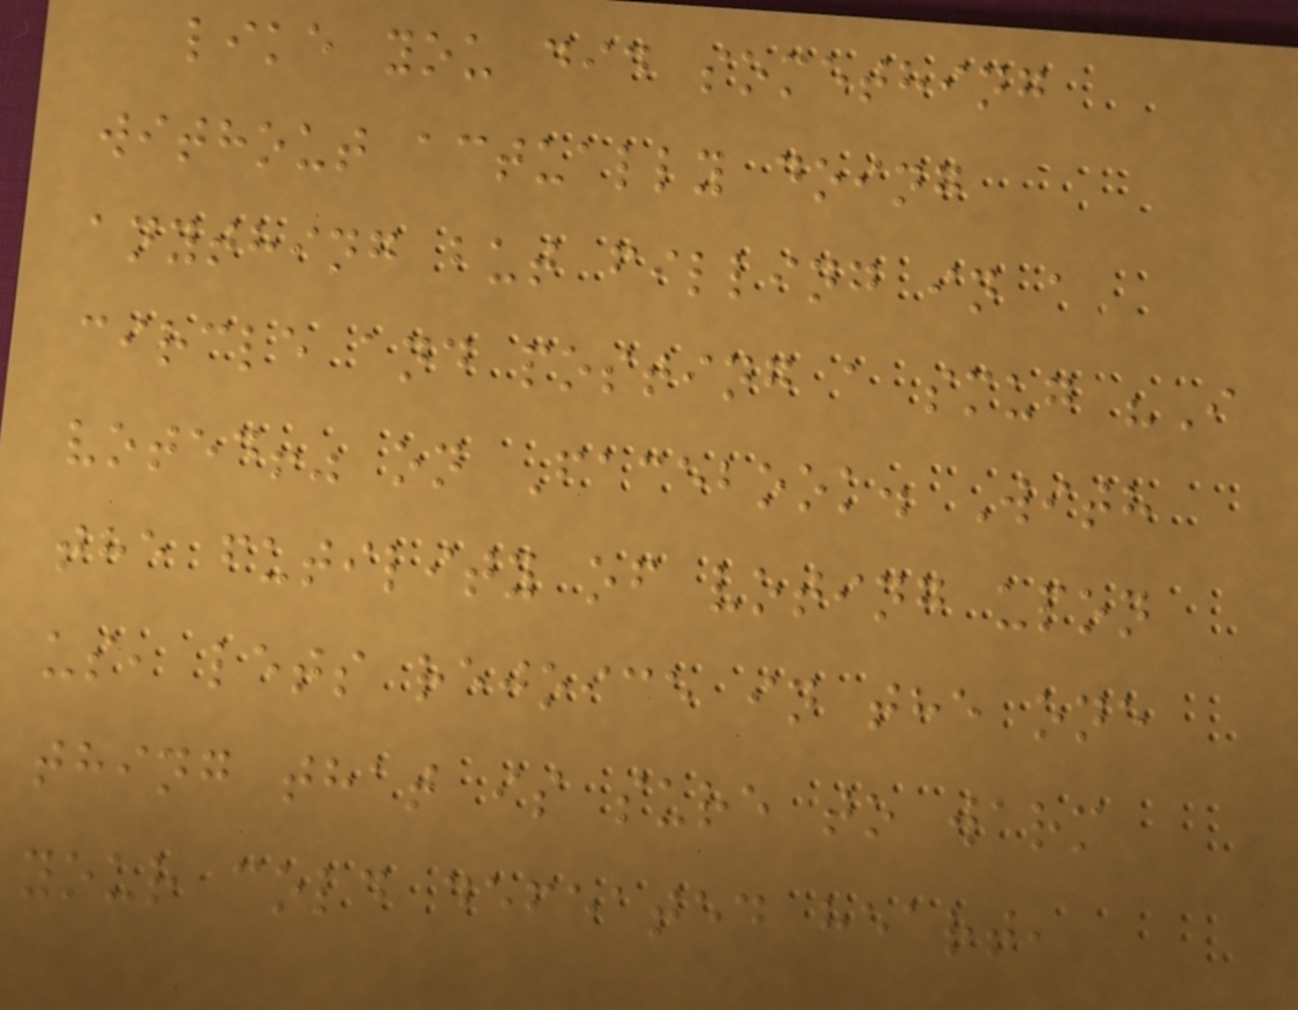like you did something
without actually doing
anything but filling in a
circle and posting a smug "I
voted!" on Facebook. With
the futility of voting upon
us, lets rejoice in the one
thing that is sure to warm
your cold defeated heart,
